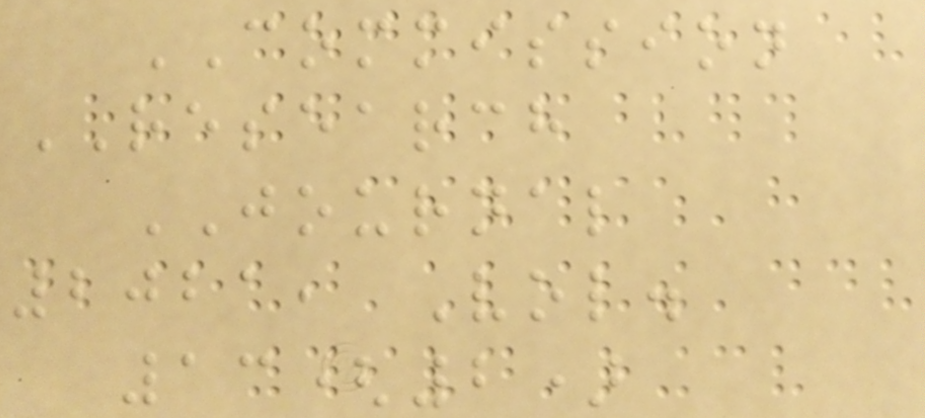COMMISSION
RESEARCH
JOURNAL
2021, Vol.
13(2)
